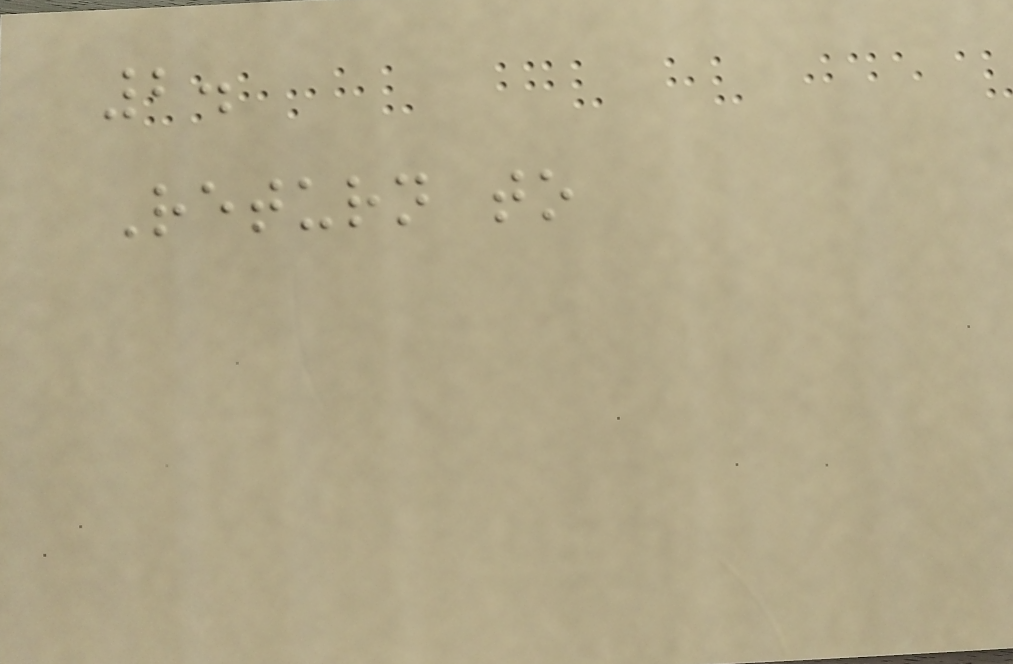2.
Return to
